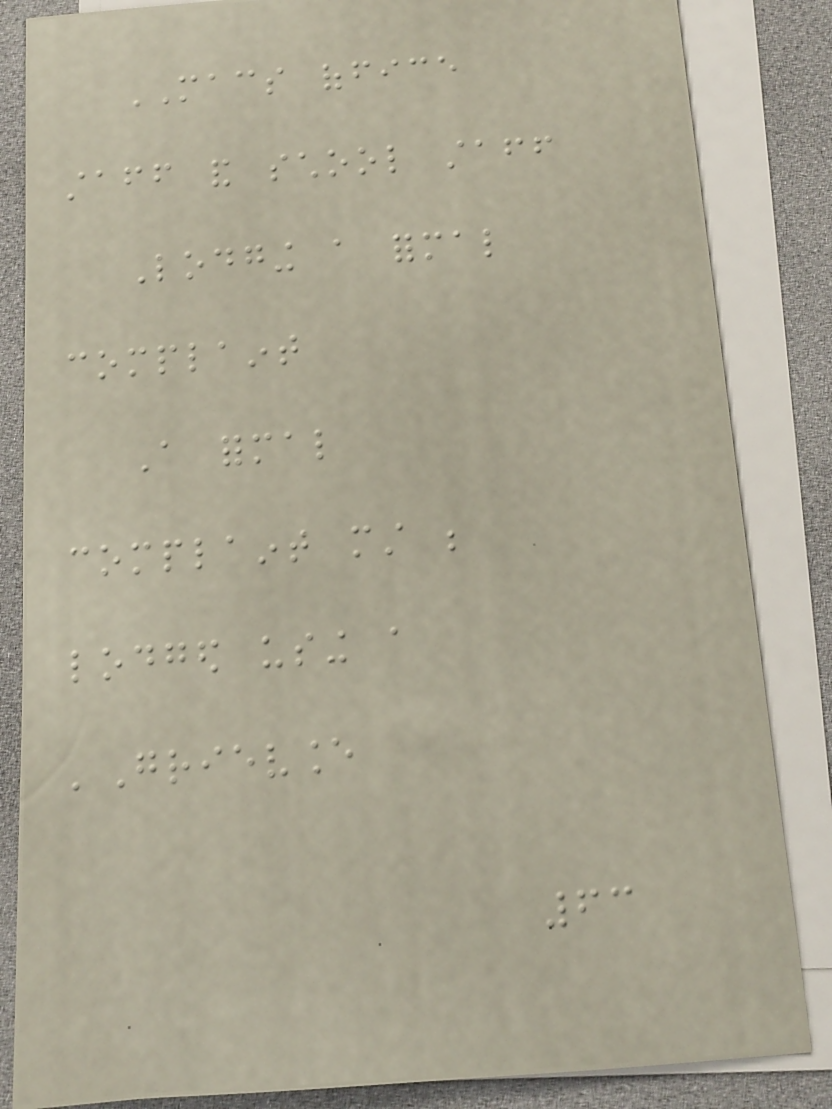MACS office
staff and school staff
Lodging a formal
complaint
A formal
complaint must be
lodged using a
'Grievance
63
